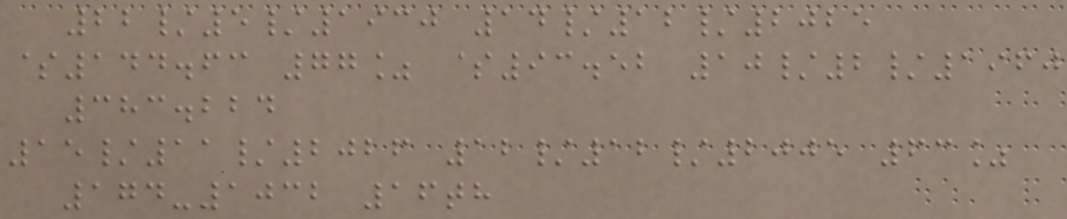22/5/1930 14/12/2025
$144.63 77% $93.52 10/2/1960
383.224
15/11/2026 12/12/2005 63%
174-1032 16th
